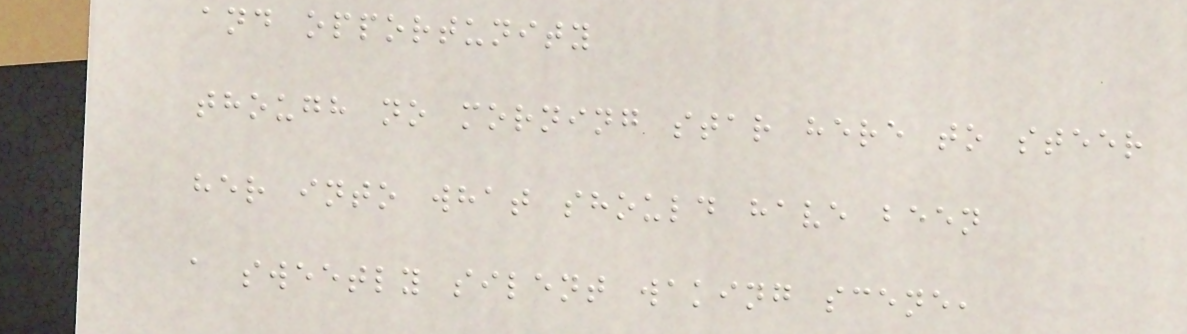and opportunity
though no morning star here to steer
her into what should have been
a sweetly silent waking scene,
